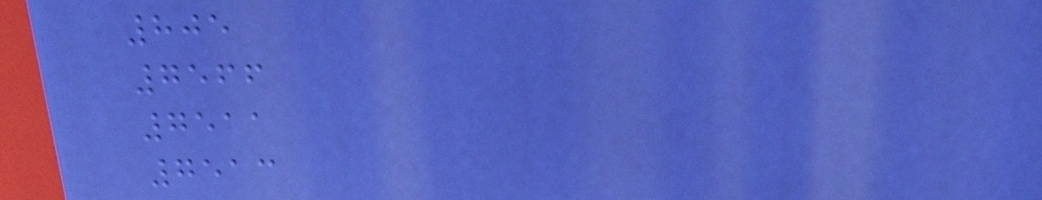805
7566
7511
7513
